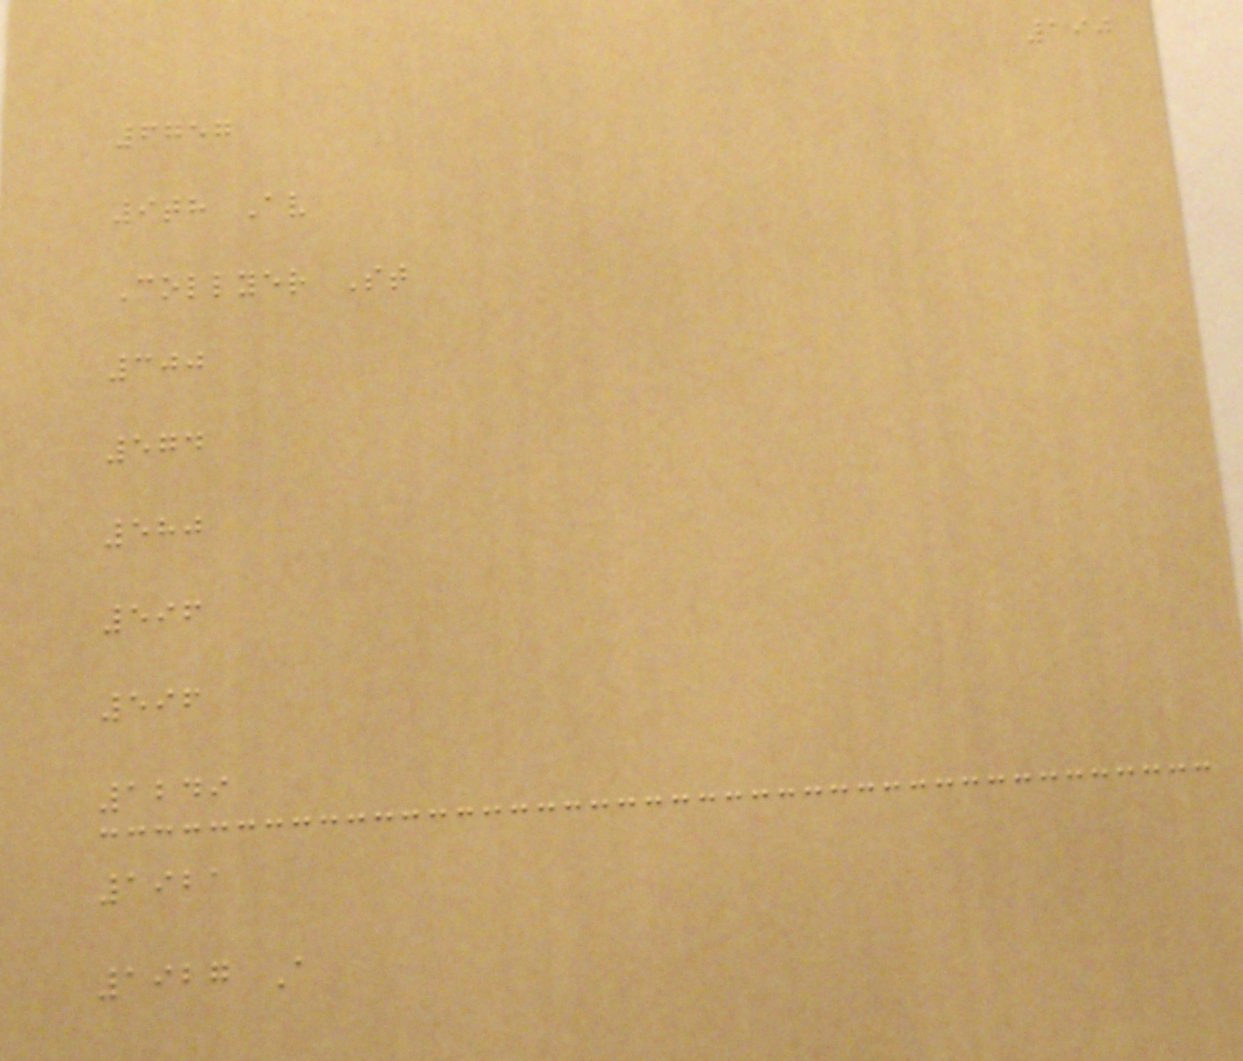190
6757
9th Av
Collyer St
300
574
580
596
596
1249
1921
1927 A
